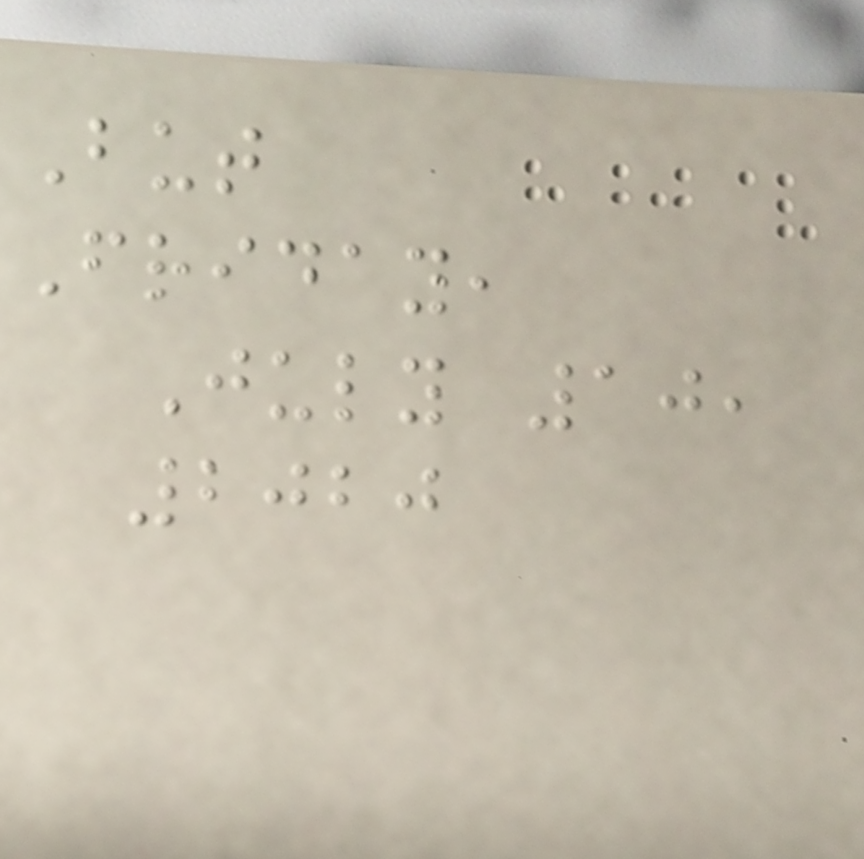But
Friday,
July 10,
2020
